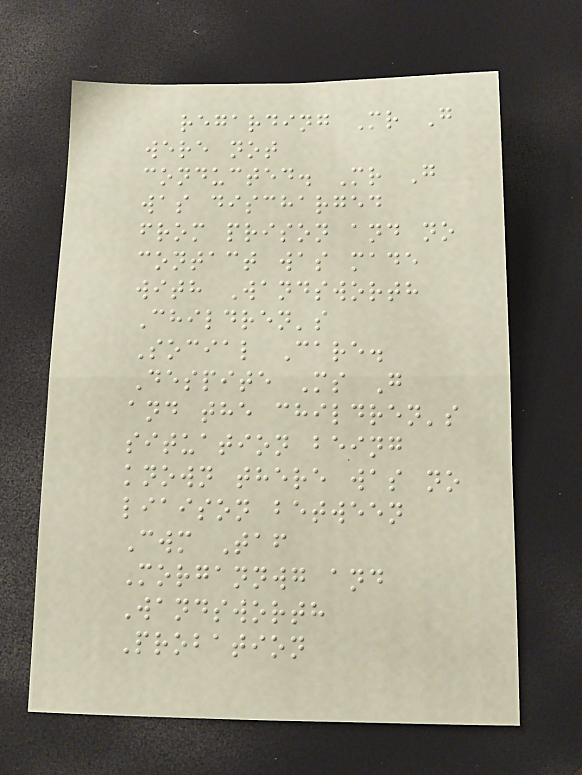regarding Mr G
were not
conducted. Mr G
was discharged
from prison and no
contact was made
with Wandsworth
Children's
Social Care.
Despite Ms G
and the children's
situation being
known there was no
liaison between
Cwm Taf
Morgannwg and
Wandsworth
Probation
